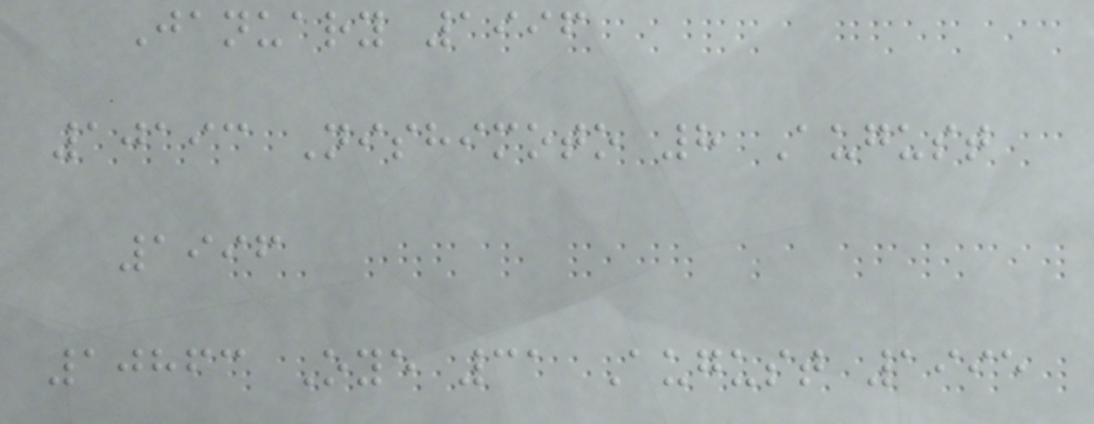January 1996
10193 Nishimoto 8 August
1996
10863 Oye 31 August 1995
